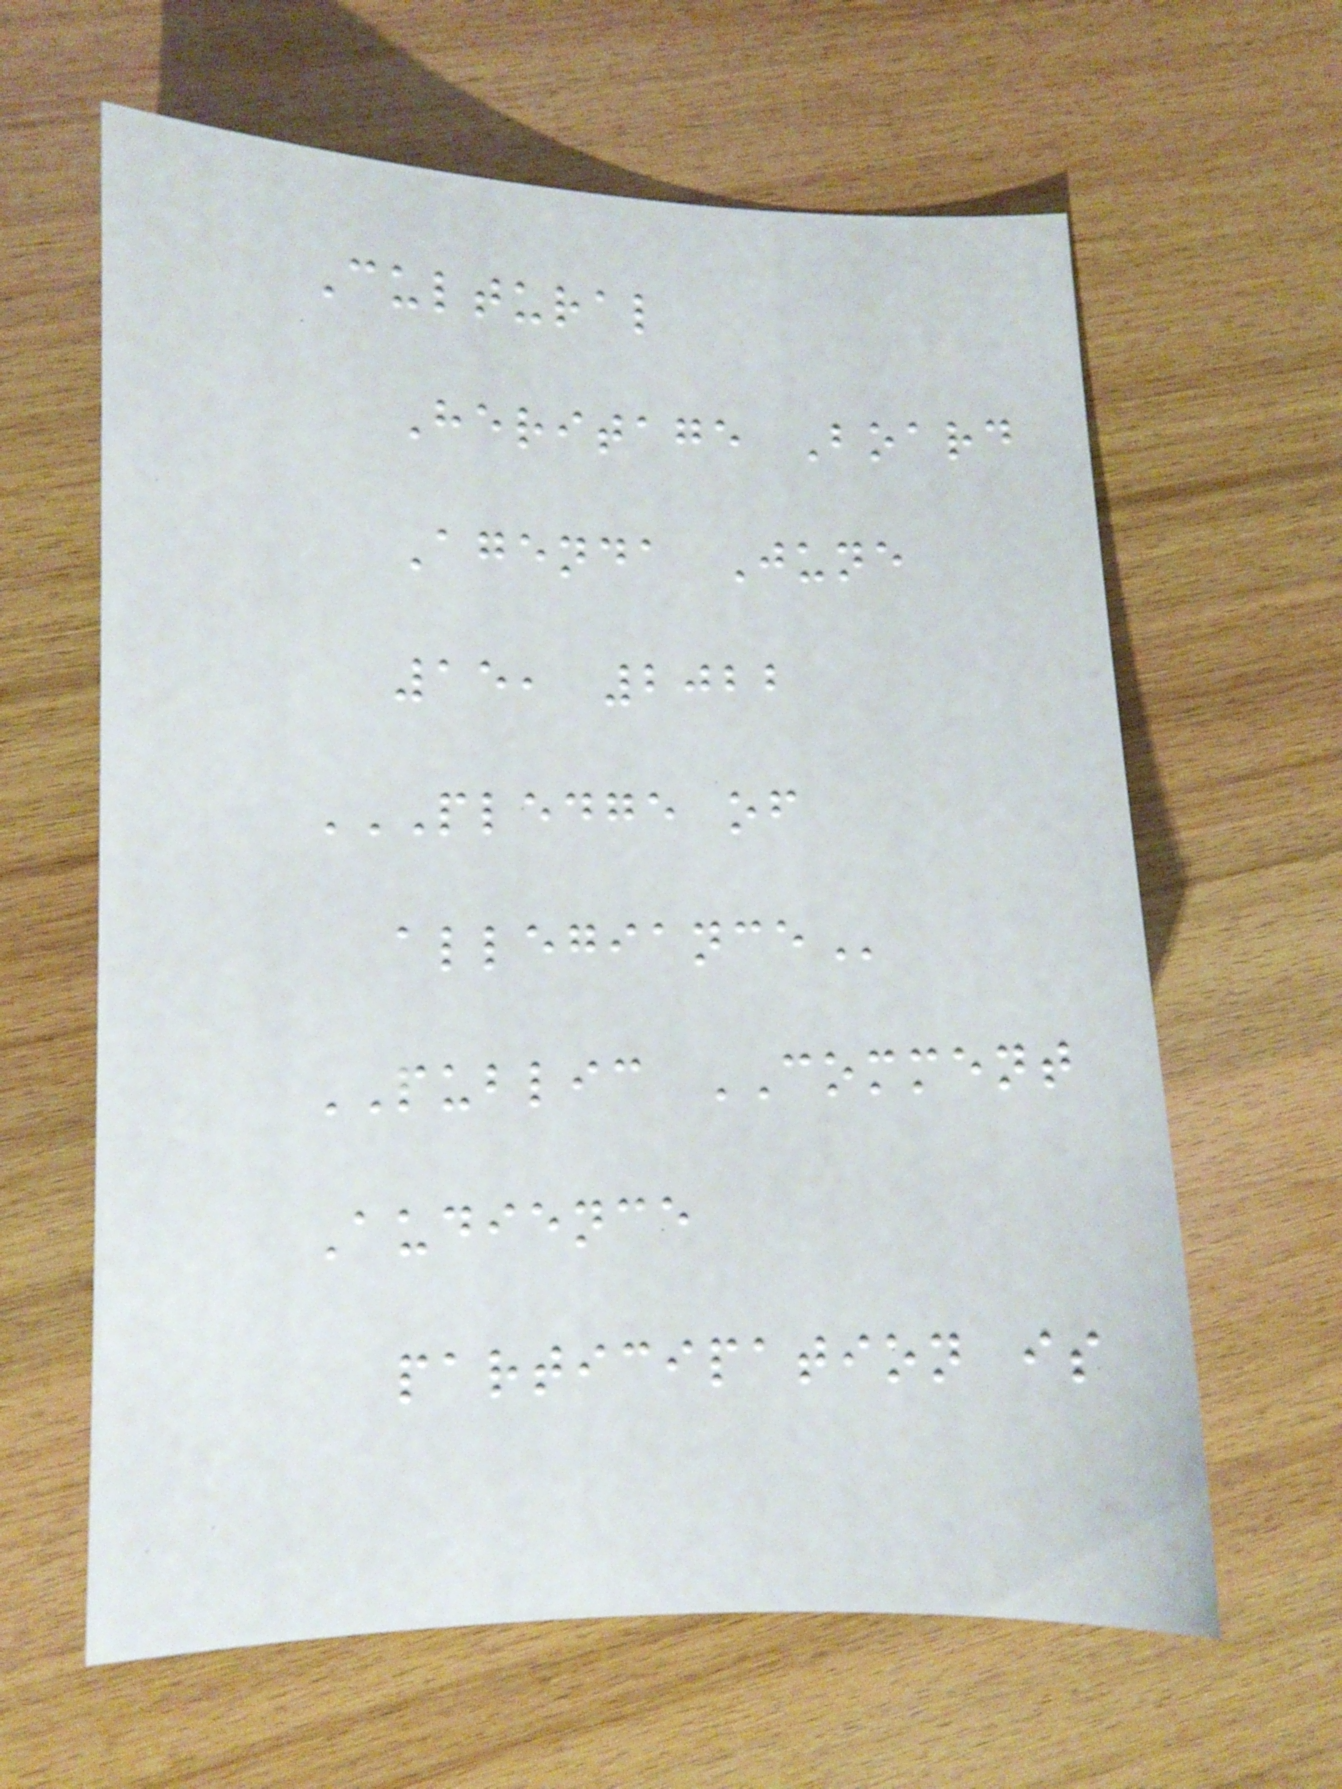Cultural
Heritage Board
Agenda June
15, 2022
PLEDGE OF
ALLEGIANCE
PUBLIC COMMENT
Audience
participation is
